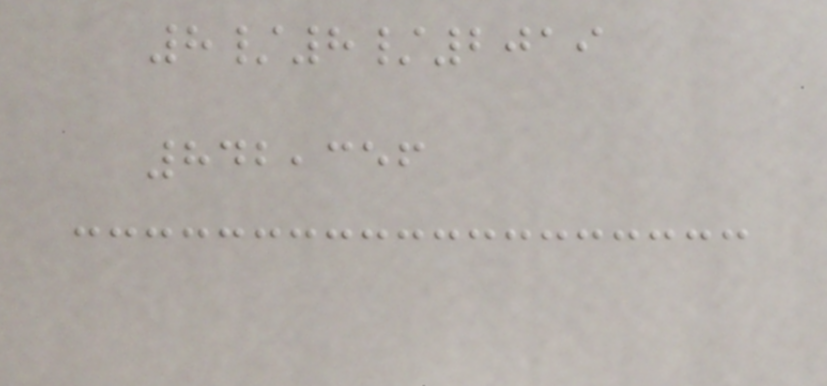8/8/2019
842,356
